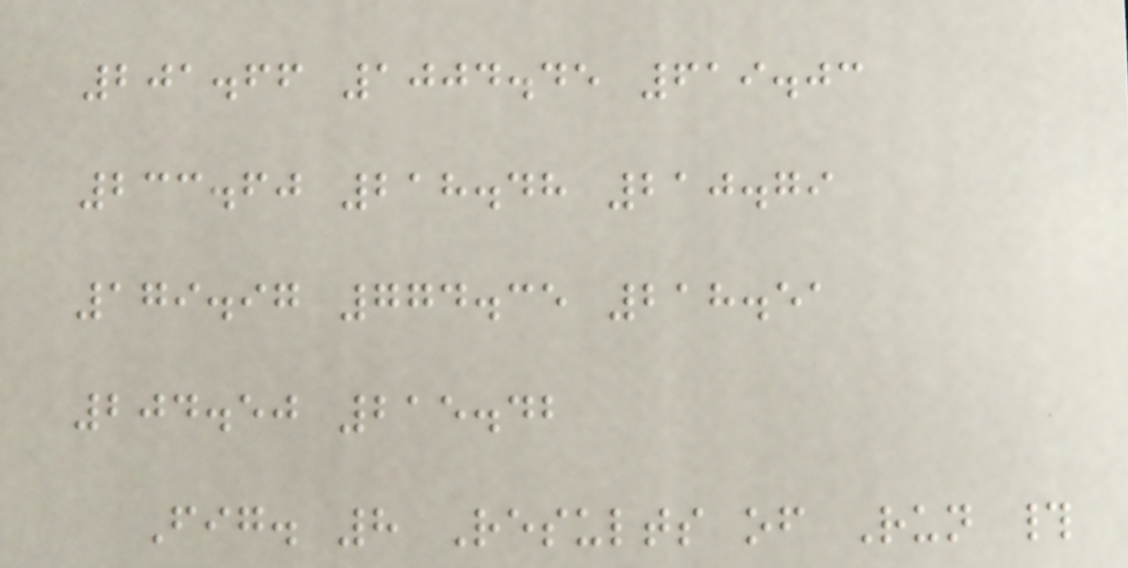201.66 1004.45 619.03
233.60 218.48 210.79
179.97 774.35 218.51
204.50 215.42
Fig. 8 Results of Run #
